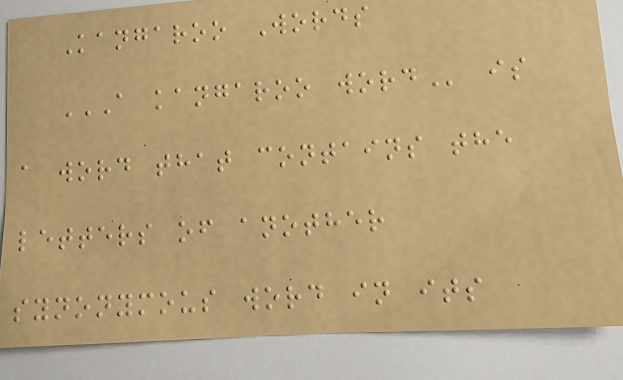Kangaroo Words
A KANGAROO WORD is
a word that contains the
letters of another
synonymous word in its
